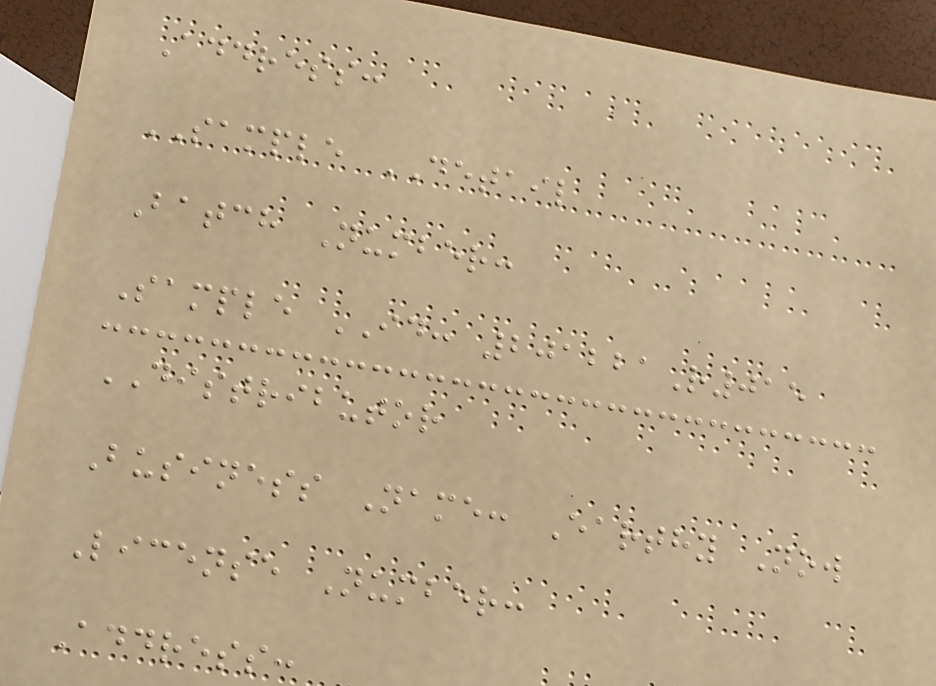Address:
SAMPLE DETAIL
Batch Number:
Sample ID: 201221R015
DISTRIBUTOR
Business Name: Earthy Now
License Number:
Address:
